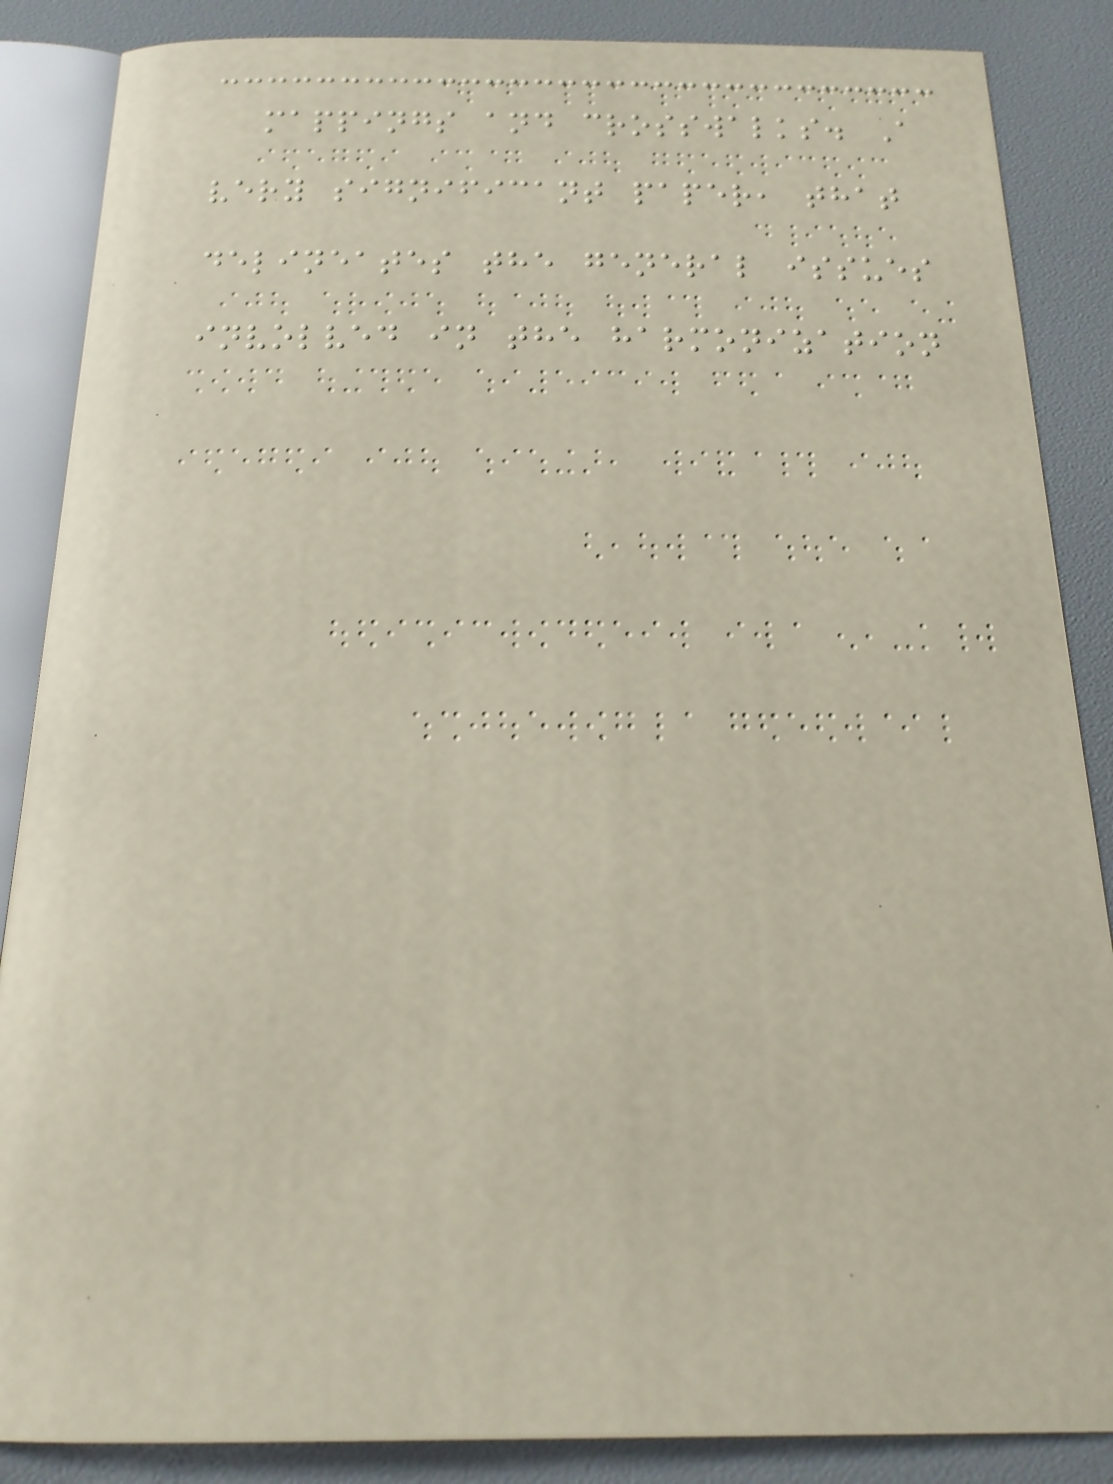mappings and crosswalks. A
very significant paper, that
delineates the general issues
involved in the harmonization
